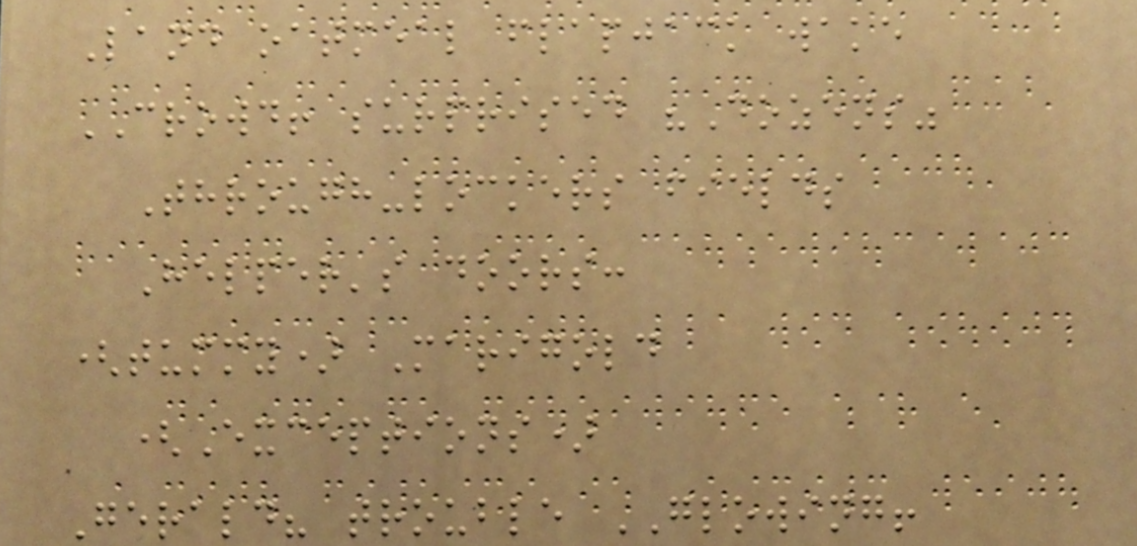Land oatmeal flapjack wake
CROWD! surprised "Dozens"
Through-lockers fields
Helper's doors:
(tummy) Marigold
(Exceptions)
Gerald? trouble GLOWING!
